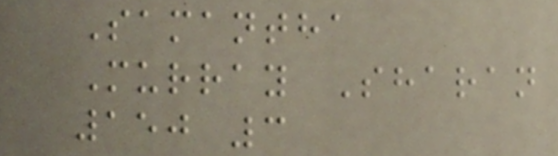Samantha
Murray Sharan
150 3
